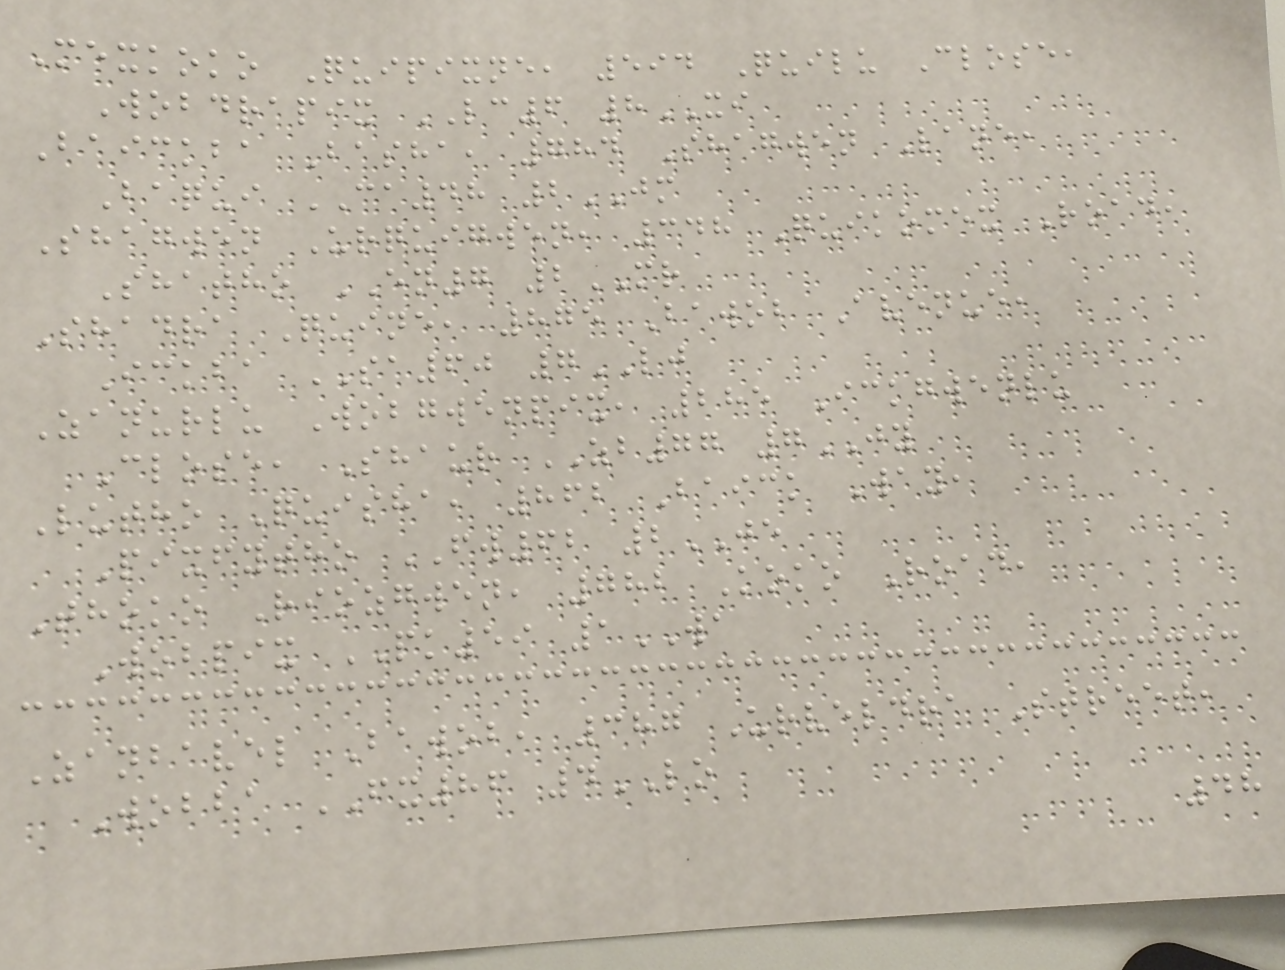Mexkoko Quipixne, 594 Quilu Close,
Wobdrapix LC6 8XI
Baickba Basha, 784 Shagwen Lane,
Baqui CA48 2JM
Shagwen Urquigwen, 348 Quikomex Road,
Shatho EN7 2MR
Shadra Quine, 875 Bawob Avenue,
Ickba SA60 7LJ
Zanurlu Wobgwenpix, 285 Ickgwenlu
Close, Shaur ZB77 7JY
Lutho Quisha, 862 Baick Way,
Pixfytho FW62 2JE
Thoko Riozgwen, 782 Koko Road,
Wobpix PK59 1WA
Zanbavel Bawob, 387 Urveldra Street,
Wobba FX86 4LO
48
